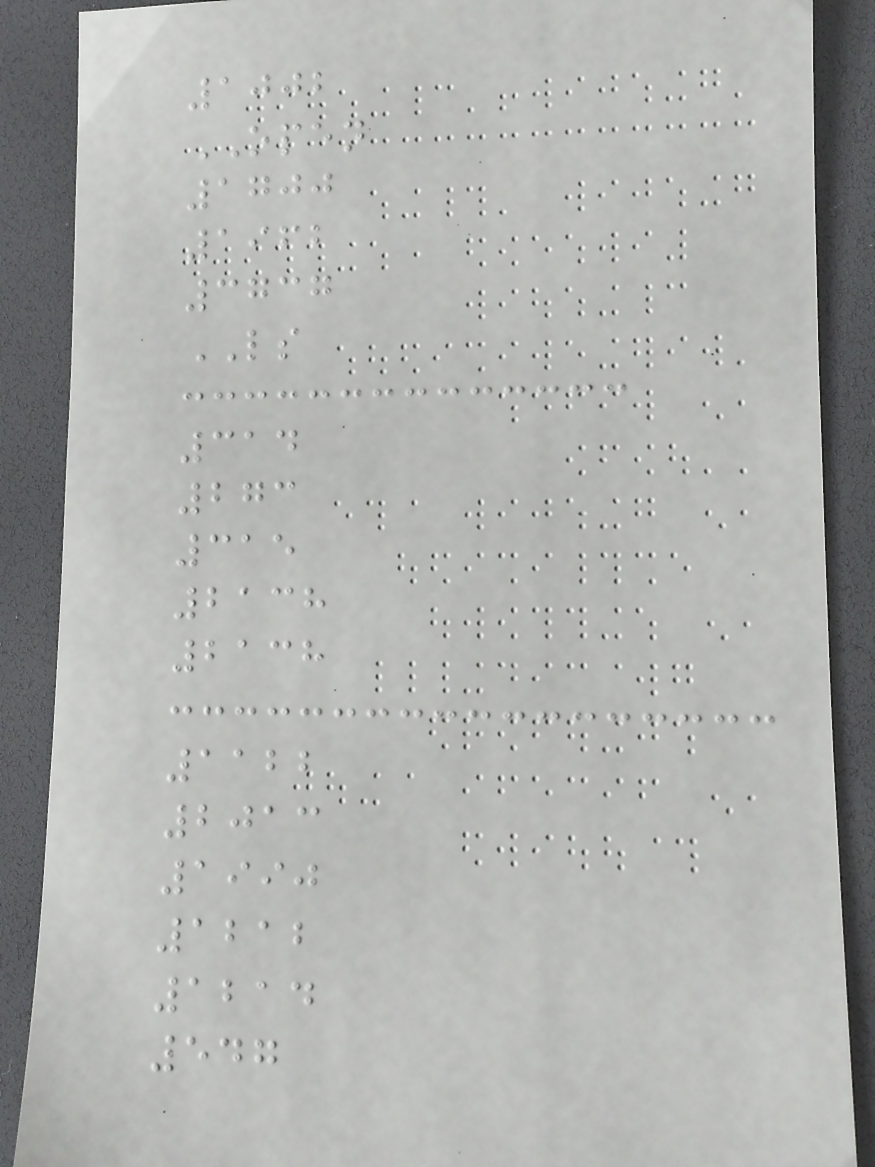1002
OPEN
1700
1962
3737
LS
314
273
315
2138
2138
1122
2013
1990
1212
1214
547
